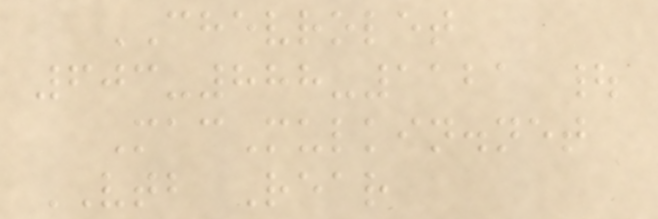CHEVROLET
603-888-1121 |
MacMulkin.net
VTB Rear
